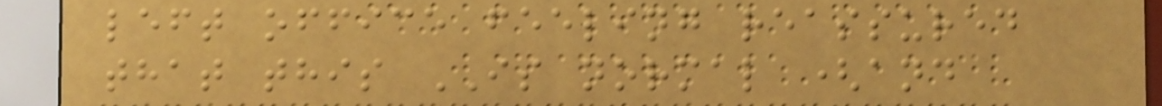left office feeling reassured
that this IS normal (and
